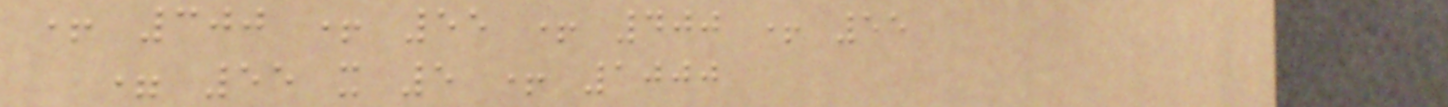+ 300 + 55 + 400 + 55
= 55 x 5 + 1000
